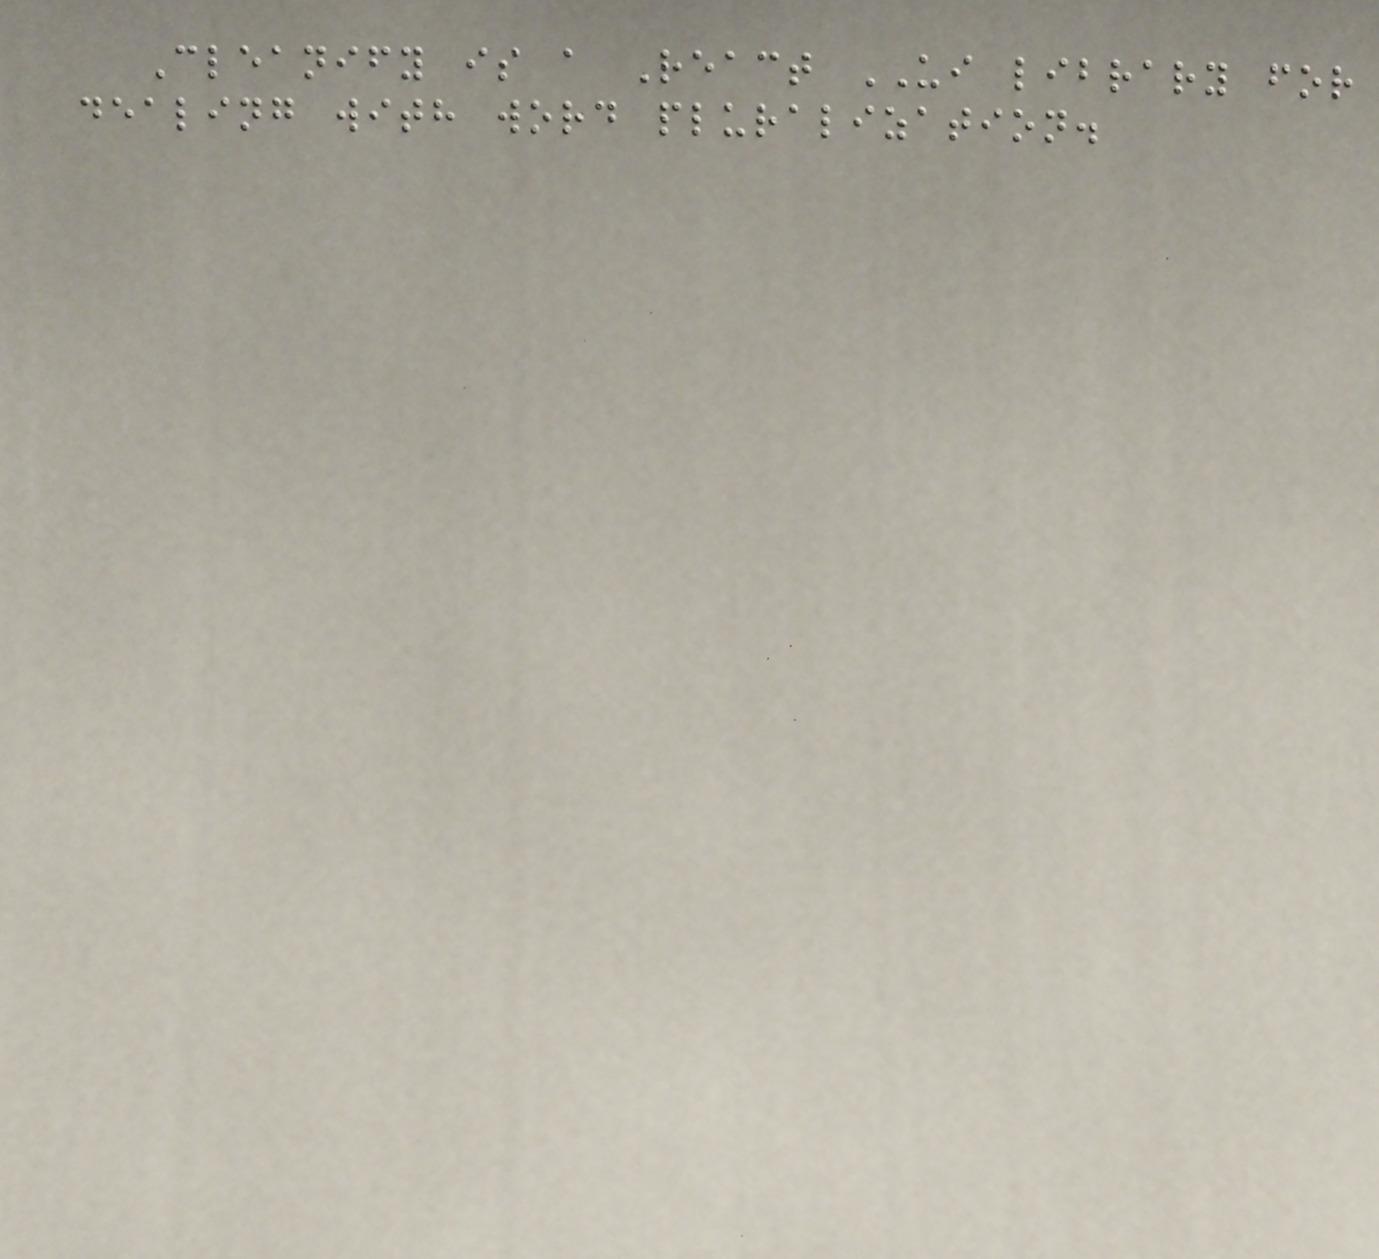Cleanify is a React UI library for
dealing with word pluralization.
